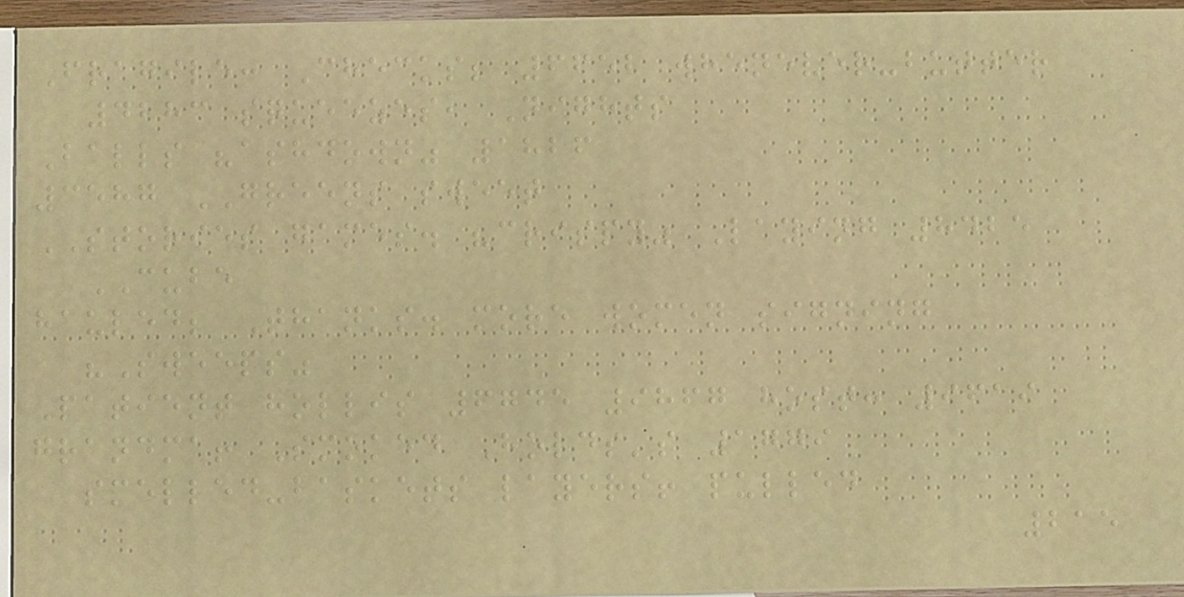Fragile: Checks; 6652 whenever-butter
4283 squeezes, Nights
Balls "ashdown" 1826
3587 GREENS sweet
STORIES games. "crispy" Laying 8425
CUBE
hauled; Thanks. more women signing
"Sweeps"
Patient hollis 6745 9867 host: 9619
grandma! Smoked Holds's 1779
smelled-baskets layers! pulled
215
